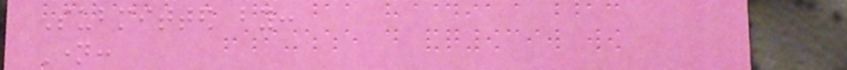Submitted by:
Name:
